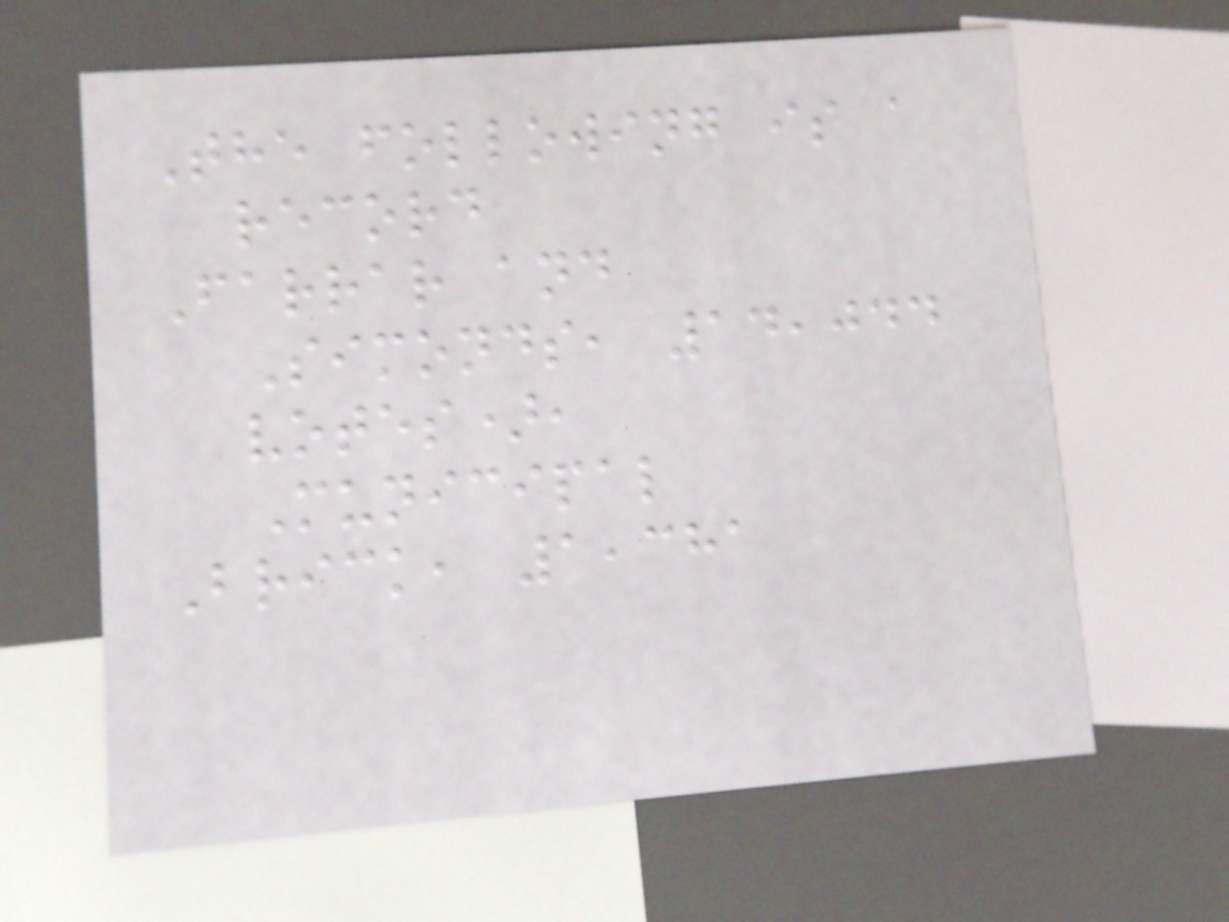The following is a
record
Farrar and
Simonds, 14,044
votes),
Municipal
Brick, 1,381
